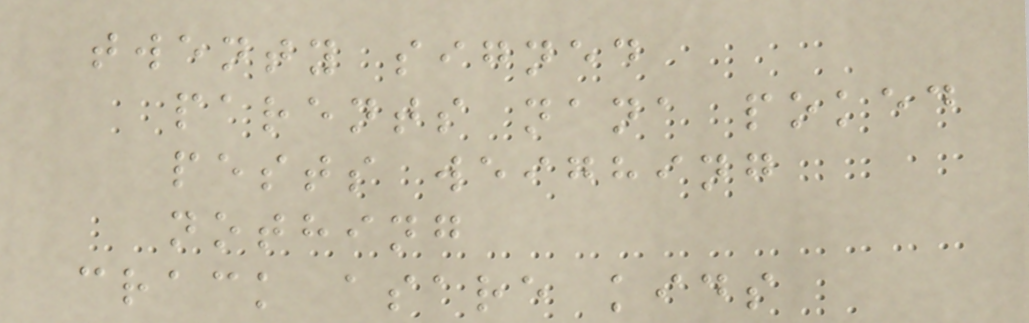twenty signed
parents nana poked
pests weighing
nothing
crack asare kids
